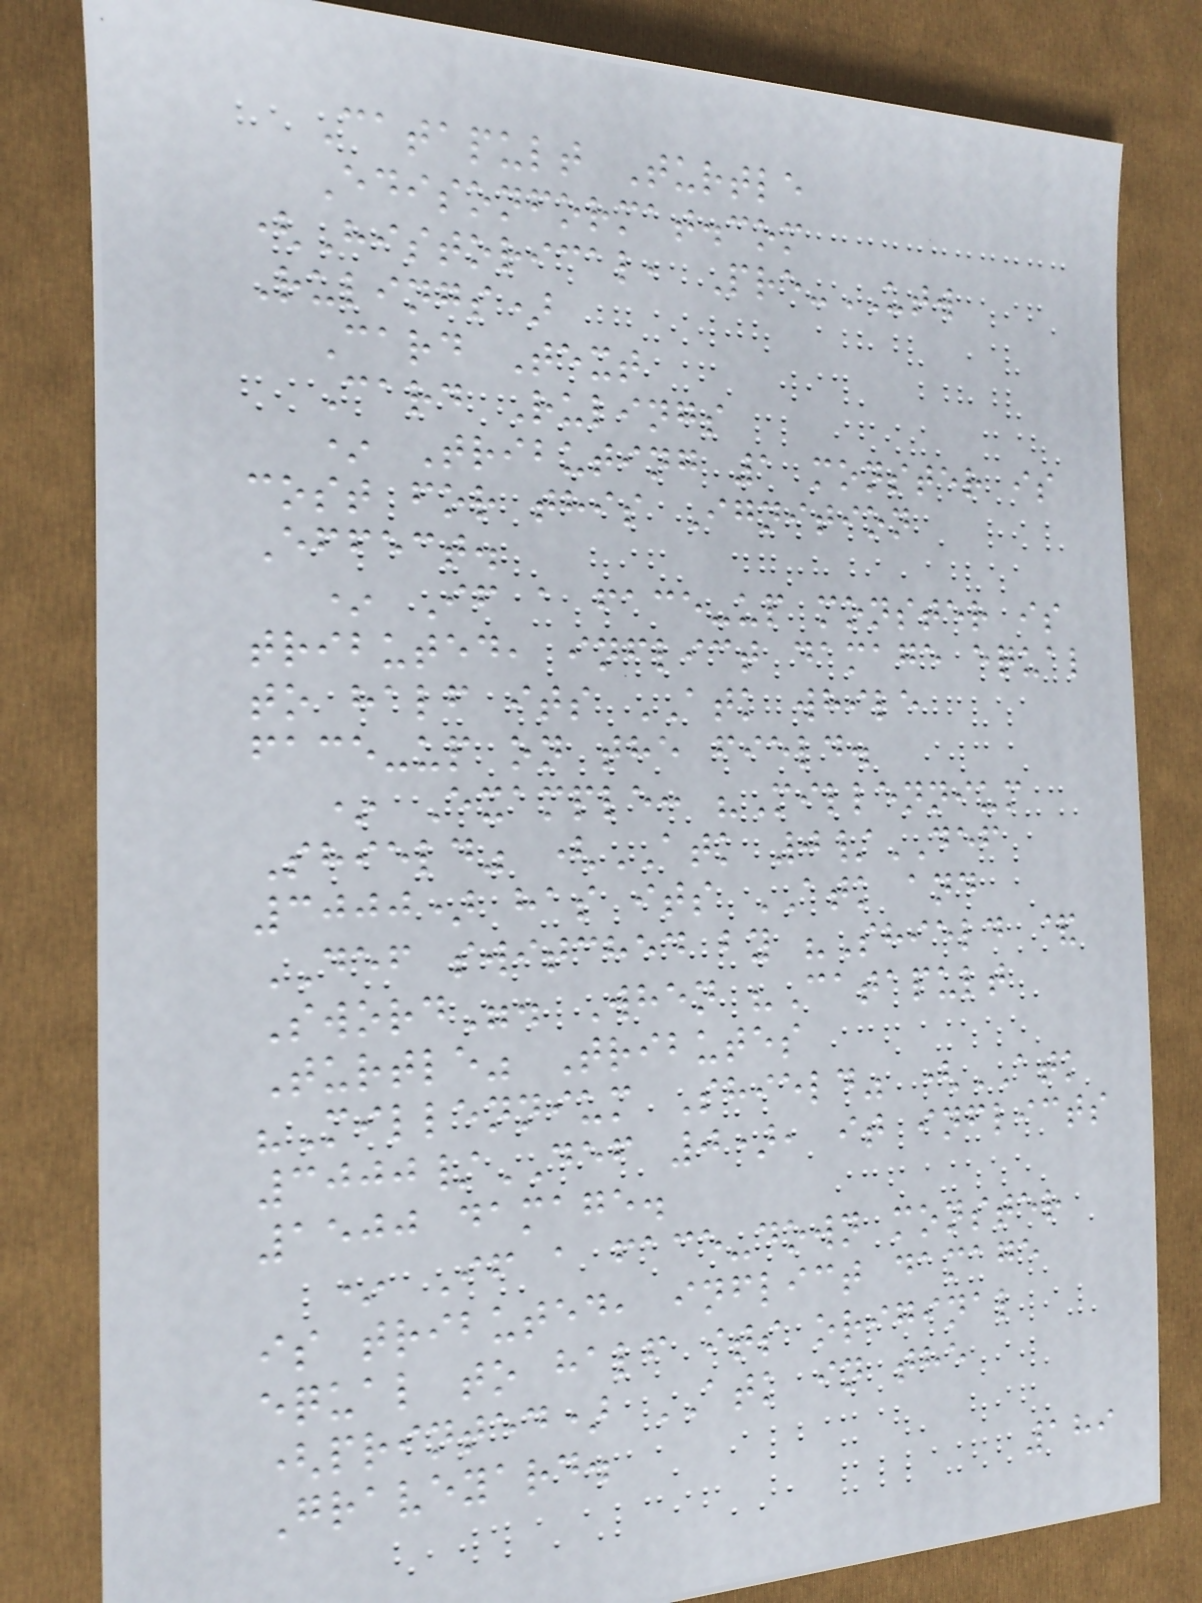Catapult Turtle
Edisonformat.com
(Historical, Pre-UTW
Rulings)
Card Text
Card Rulings
* Tributing 1 monster is
cost for this Ignition
Effect.
* If a face-up monster is
tributed, inflict damage equal
to half its ATK while
face-up on the field.
* Example: "Millennium
Shield" (ATK 0/DEF
3000) has its ATK and
DEF switched by "Shield &
Sword". When "Catapult
Turtle" Tributes
"Millennium Shield" (ATK
3000/DEF 0), it inflicts
1500 damage.
* If a face-down monster
is tributed, inflict damage
equal to half its original
(printed) ATK in the
Graveyard.
189
